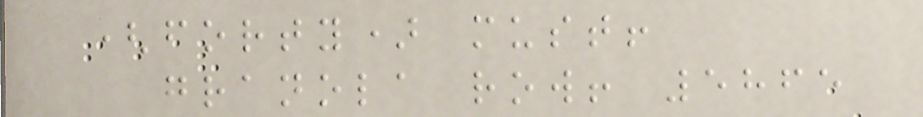(forty) must!
granola row! 5865
